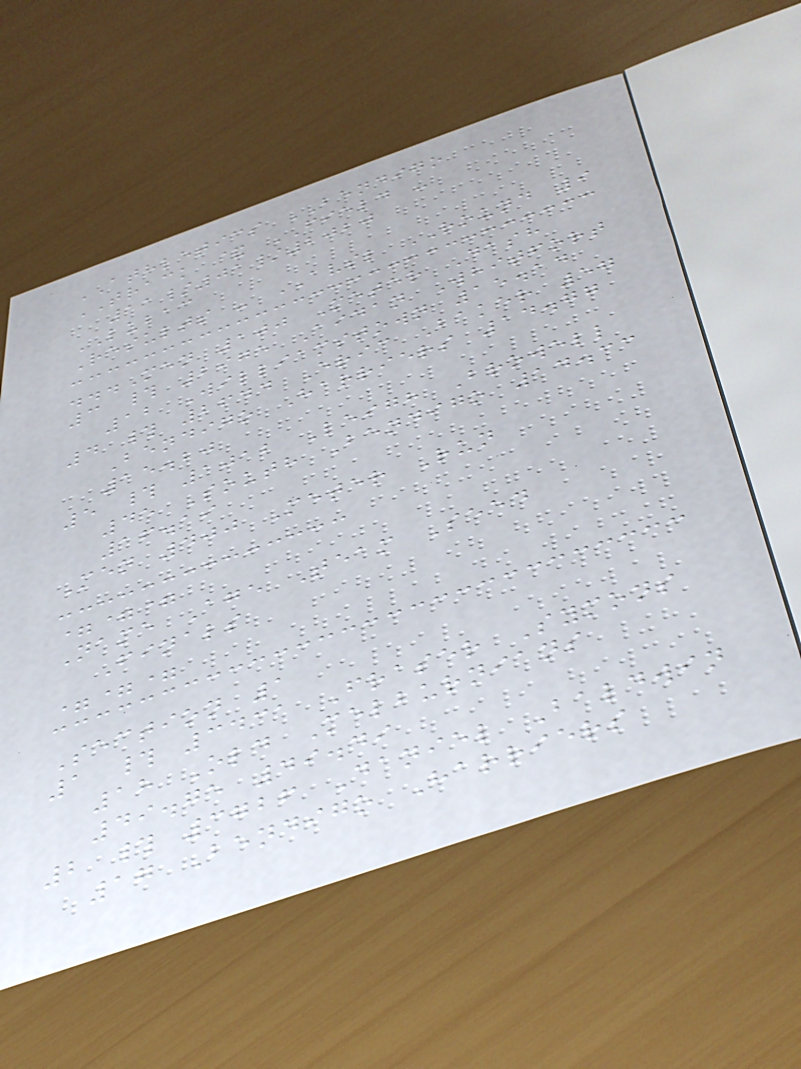ATHLETICS BENDIGO
TRACK & FIELD -
11/01/2020
LUBAC
Results - AVSL ROUND 9
...Men 100 Meter Dash
3 # 2975 Aidan Whitfort
12 Williamstown 15.14
4 # 2644 Eric Baker 57
Bendigo Harriers 14.77
15.20
5 # 1012 Leigh Browell
45 South Bendigo 14.33
16.19
Men 400 Meter Run
===
Name Age Team Seed
Finals
===
Section 1
1 # 3431 Fraser Symons
18 Old Melburnians
49.75 49.49
2 # 3726 Daniel Baldwin
17 Bendigo Harriers
